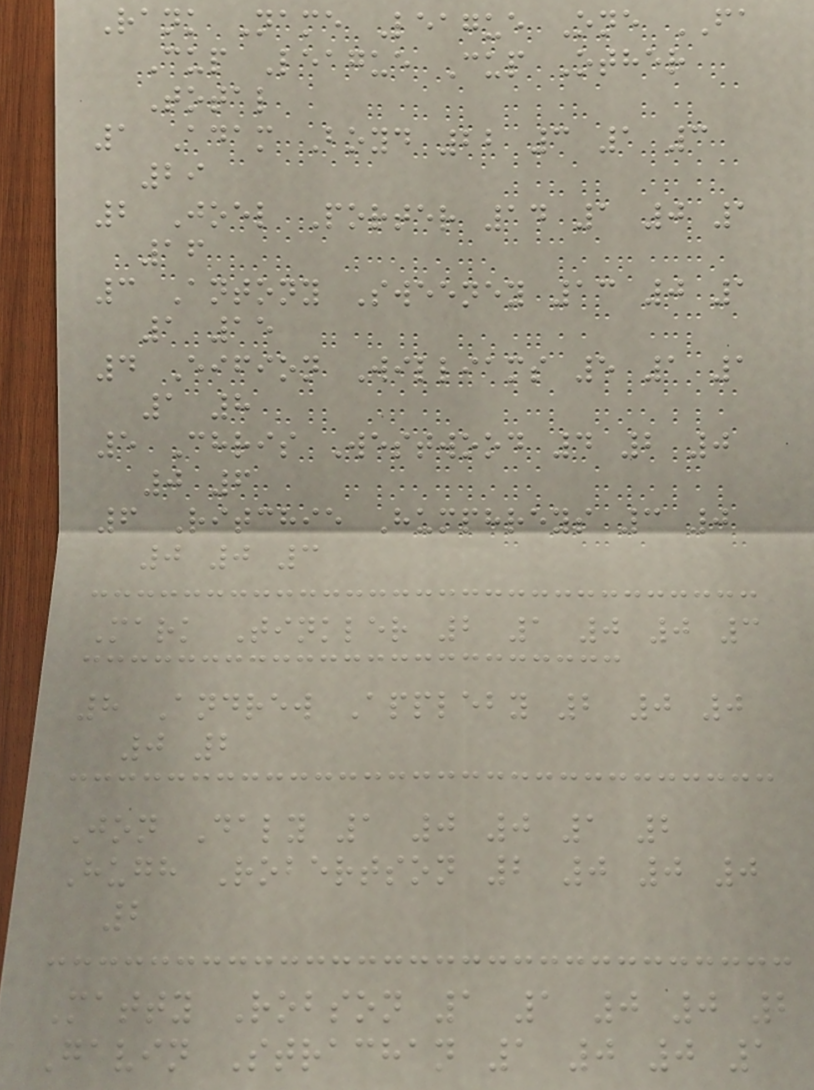Rank Name League One FA
Cup League Cup Other
Total
1 Adam Boyd 22 3 1 3
29
2 Joel Porter 14 1 0 1
16
3 Antony Sweeney 13 0 1
1 15
4 Eifion Williams 5 1 1
1 8
5 Chris Westwood 4 2 0
0 6
6 Ritchie Humphreys 3 0
0 0 3
Mark Tinkler 2 1 0 0 3
8 Andrew Appleby 2 0 0
0 2
Jon Daly 1 0 0 1 2
Hugh Robertson 2 0 0 0
2
Matty Robson 1 1 0 0 2
Gavin Strachan 1 0 0 1
